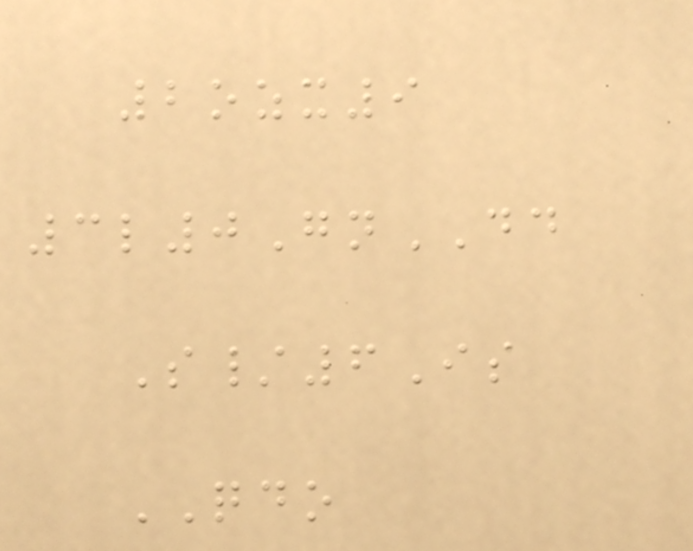2ozx9
3l0GnDD
S/6Is
QDO
